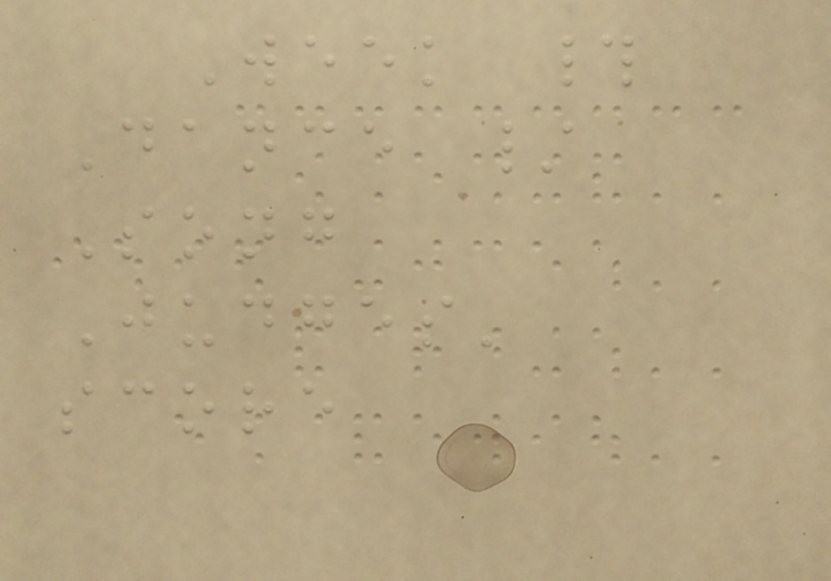Week #
Dance /
Song
Judges'
score
